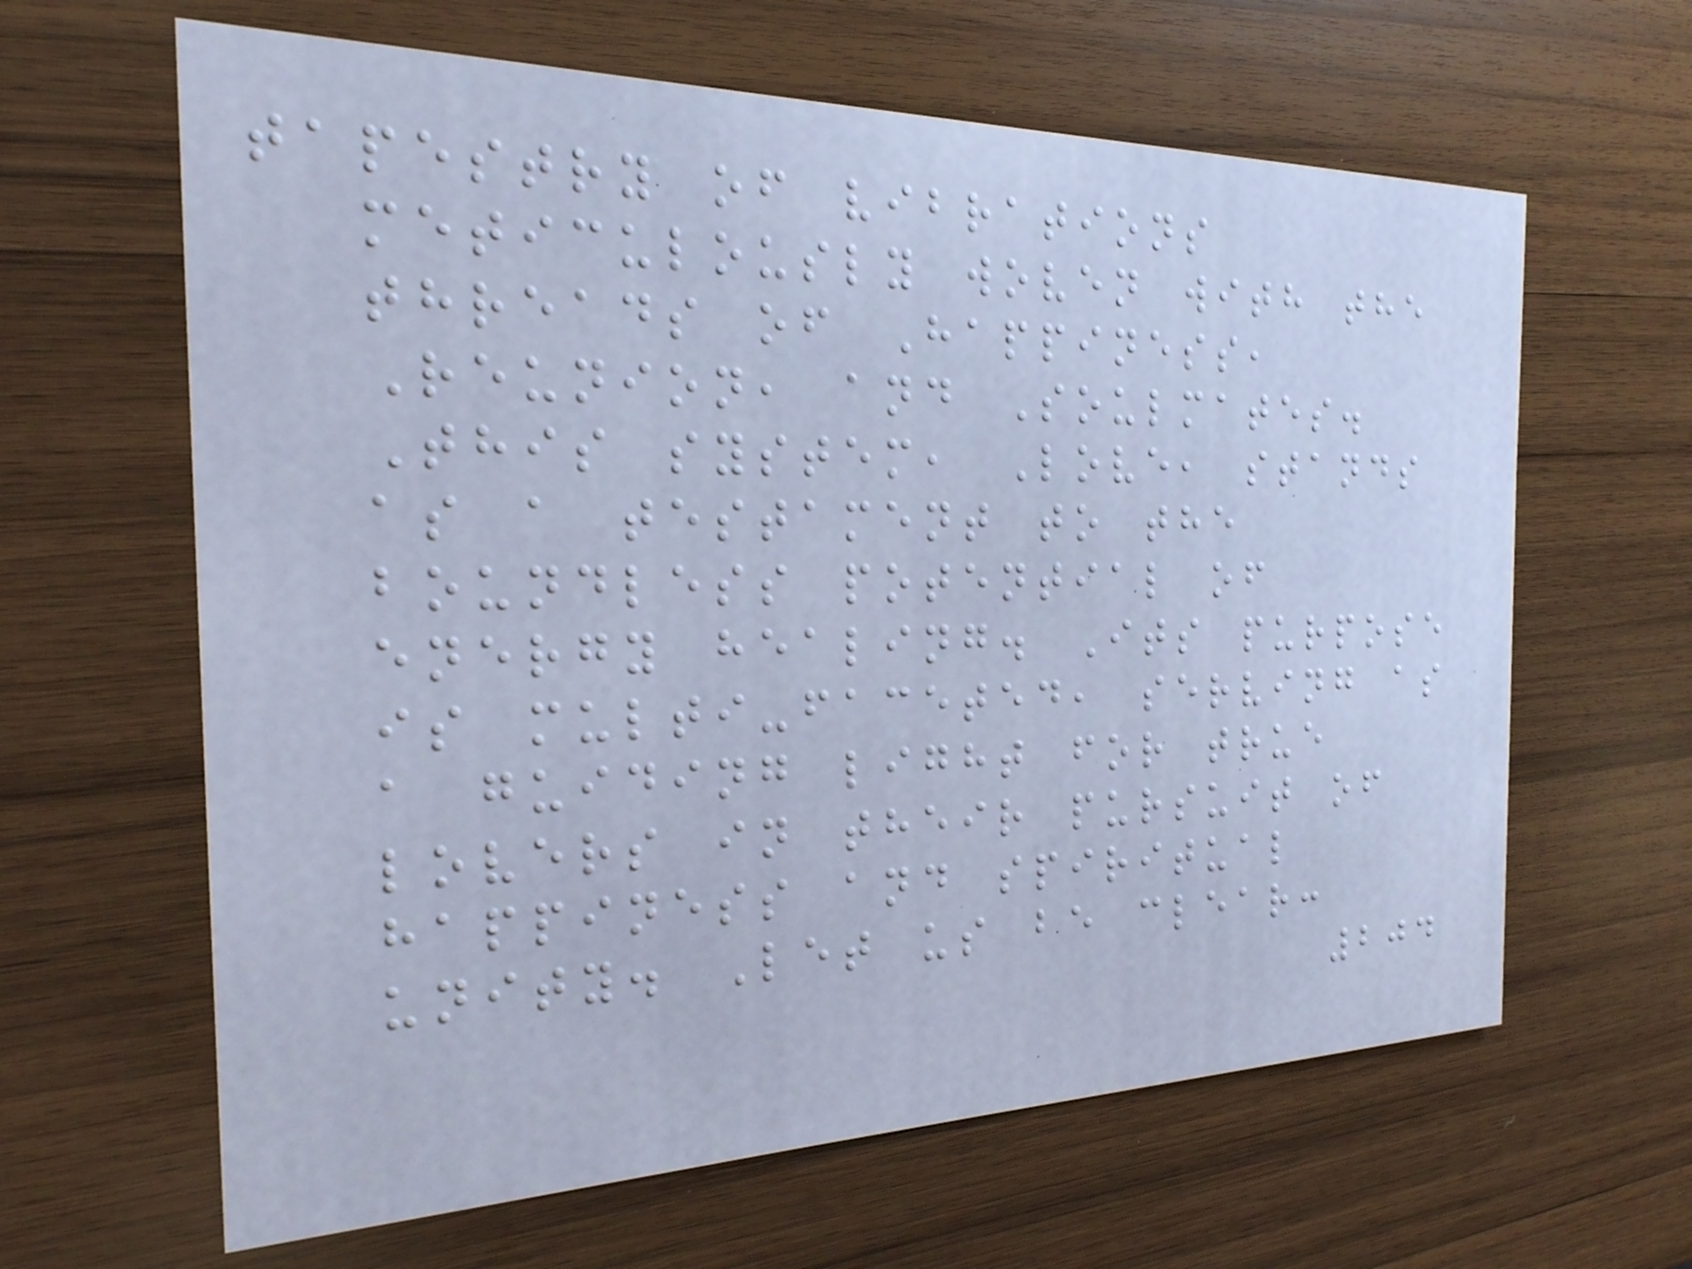tapestry of vibrations
meticulously woven with the
threads of Happiness,
Reunion, and Soulmates.
This system, Love, stands
as a testament to the
boundless potential of
energy healing. Its purpose
is multi-faceted, serving as
a guiding light for true
lovers in their pursuit of
happiness and spiritual
unity. Let us be clear:
204
